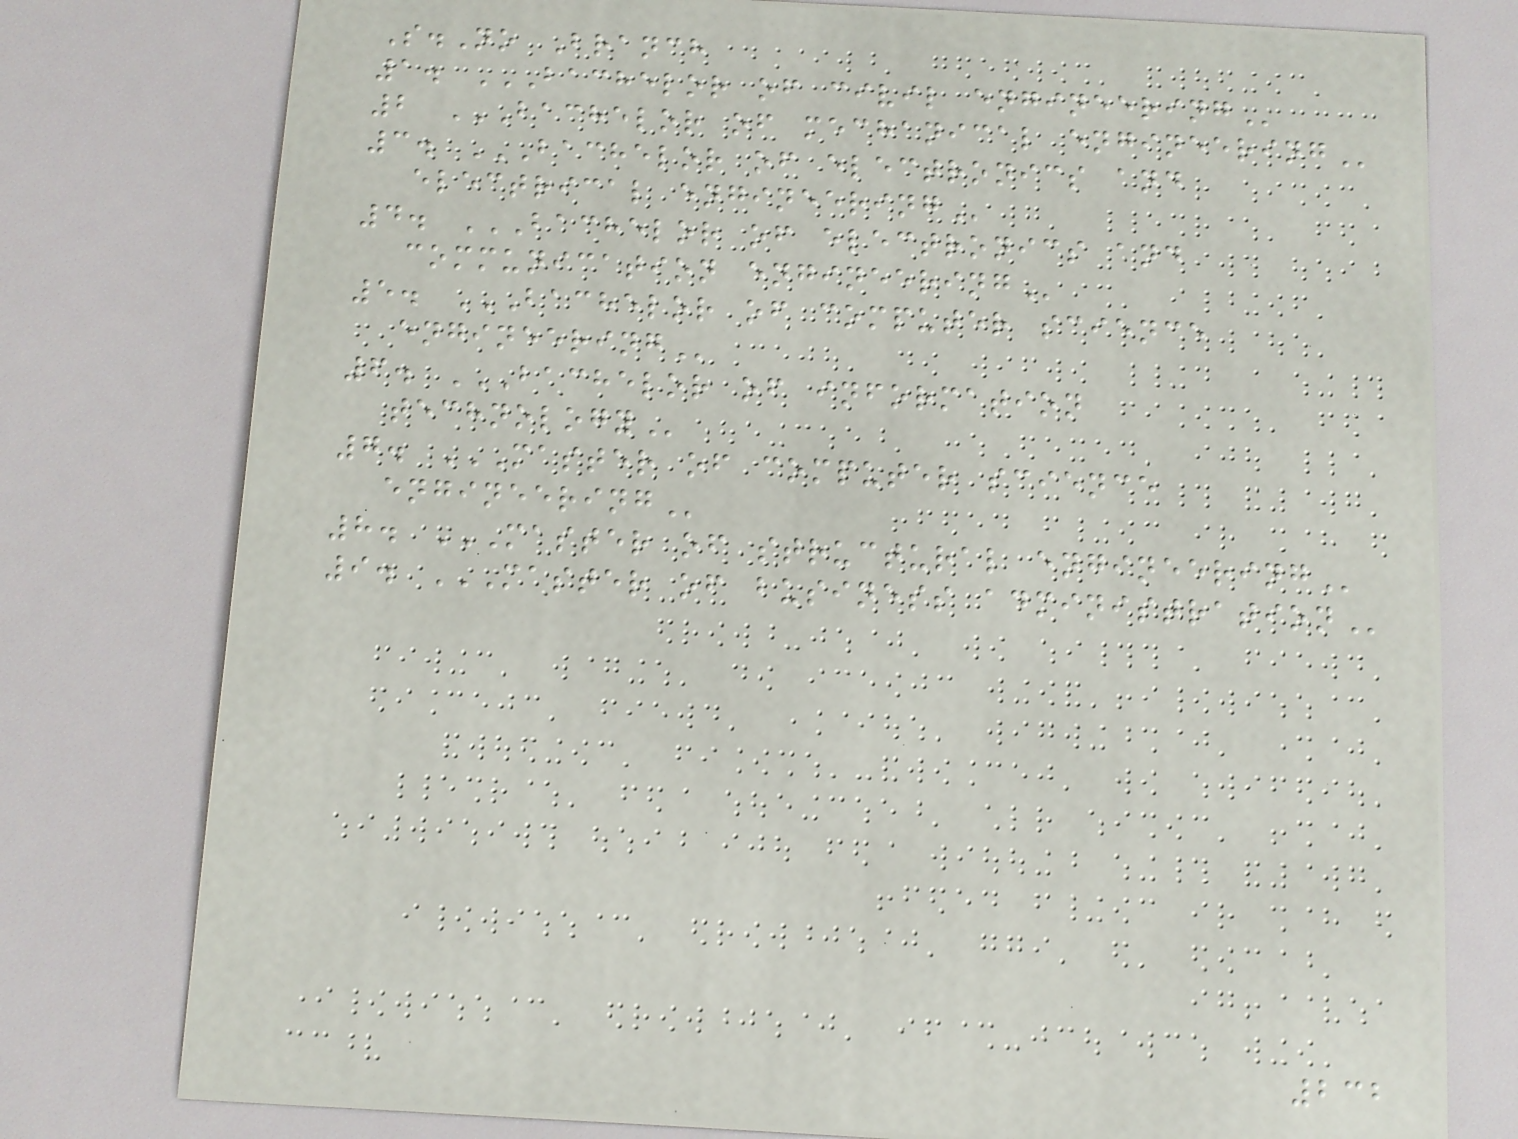S.No Branch
1. BACHELOR OF CIVIL ENGINEERING
2 BACHELOR OF MECHANICAL ENGINEERING
3. BACHELOR OF ELECTRONICS AND
ELECTRICAL ENGINEERING
4. BACHELOR OF ELECTRONICS AND
COMMUNICATION ENGINEERING
5. BACHELOR OF COMPUTER SCIENCE
ENGINEERING
6. BACHELOR OF INFORMATION
TECHNOLOGY
7. MASTER OF COMPUTER SCIENCE
ENGINEERING
8. MASTER OF STRUCTURAL ENGINEERING
9. MASTER OF BUSINESS ADMINISTRATION
232
